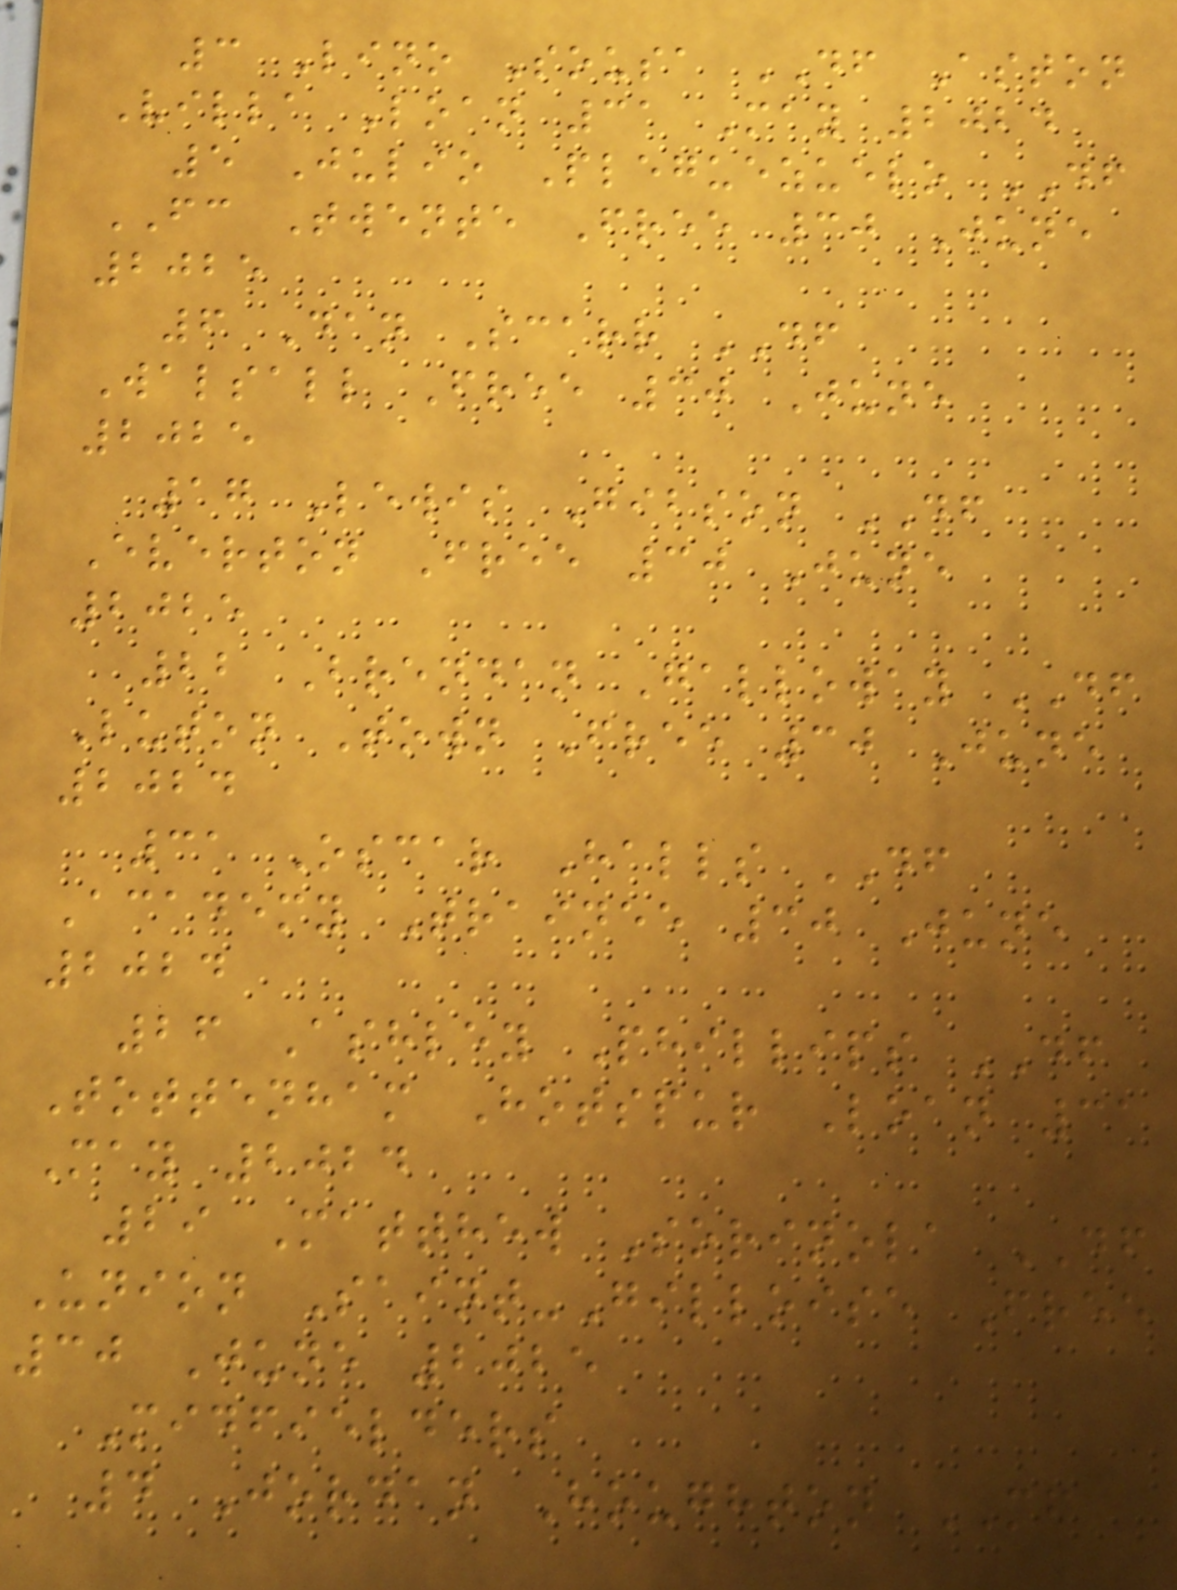3 Lino Sousa DF Aston
Villa Loan 31 May 2024
5 Julio Pleguezuelo DF
FC Twente Free 30 June
2025
6 Dan Scarr DF
Walsall Free 30 June
2025
17 Lewis Gibson DF
Everton Free 30 June
2025
22 Brendan Galloway DF
Luton Town Free 30 June
2024
31 Oscar Halls DF
Academy Trainee 30 June
2024
26 Ashley Phillips DF
Tottenham Hotspur Loan 31
May 2024
29 Matthew Sorinola DF
Union Saint-Gilloise Free
30 June 2025
Midfielders
4 Jordan Houghton MF
